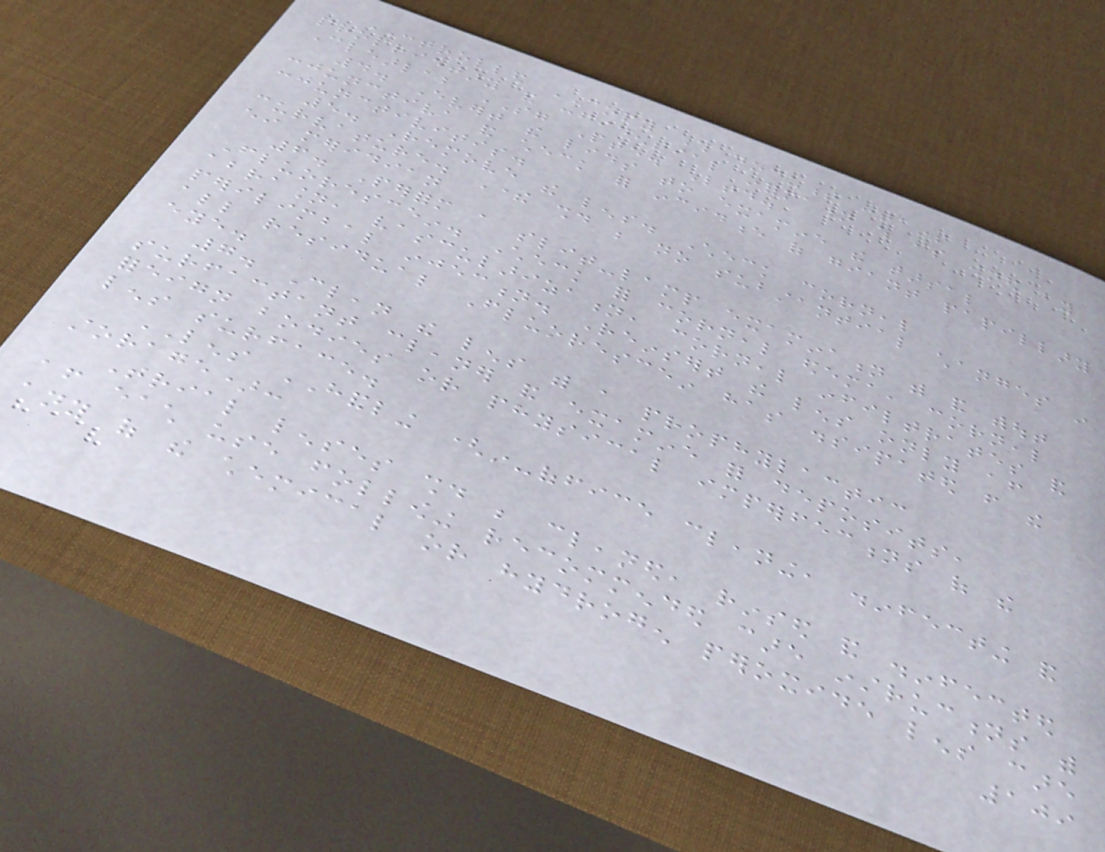CONTROLLED COPY This document contains
proprietary and confidential information which is owned by
Clearlab SG Pte. Ltd.
4. Evert the lids to examine the tarsal
conjunctiva and check for incidence of giant papillary
conjunctivitis.
5. Remove the lens. Check corneal
curvature. There should be no substantial changes in
either meridian
6. Perform a slit-lamp examination with and without
Fluorescein. Check for corneal edema, corneal
abrasion, vascularization, corneal infiltrates and
perilimbal injection. Reinsert the lens only after
all residual Fluorescein has dissipated from the
eye.
7. Clean the lens with a prophylactic
surfactant cleaner and examine for deposits,
foreign bodies or physical imperfections of the
lens surface.
LENS HANDLING (in-office cleaning, disinfecting and
storage):
Trial lenses should be cleaned, rinsed and disinfected
after each use following recommended care instructions with
any of the chemical or hydrogen peroxide lens care
109
